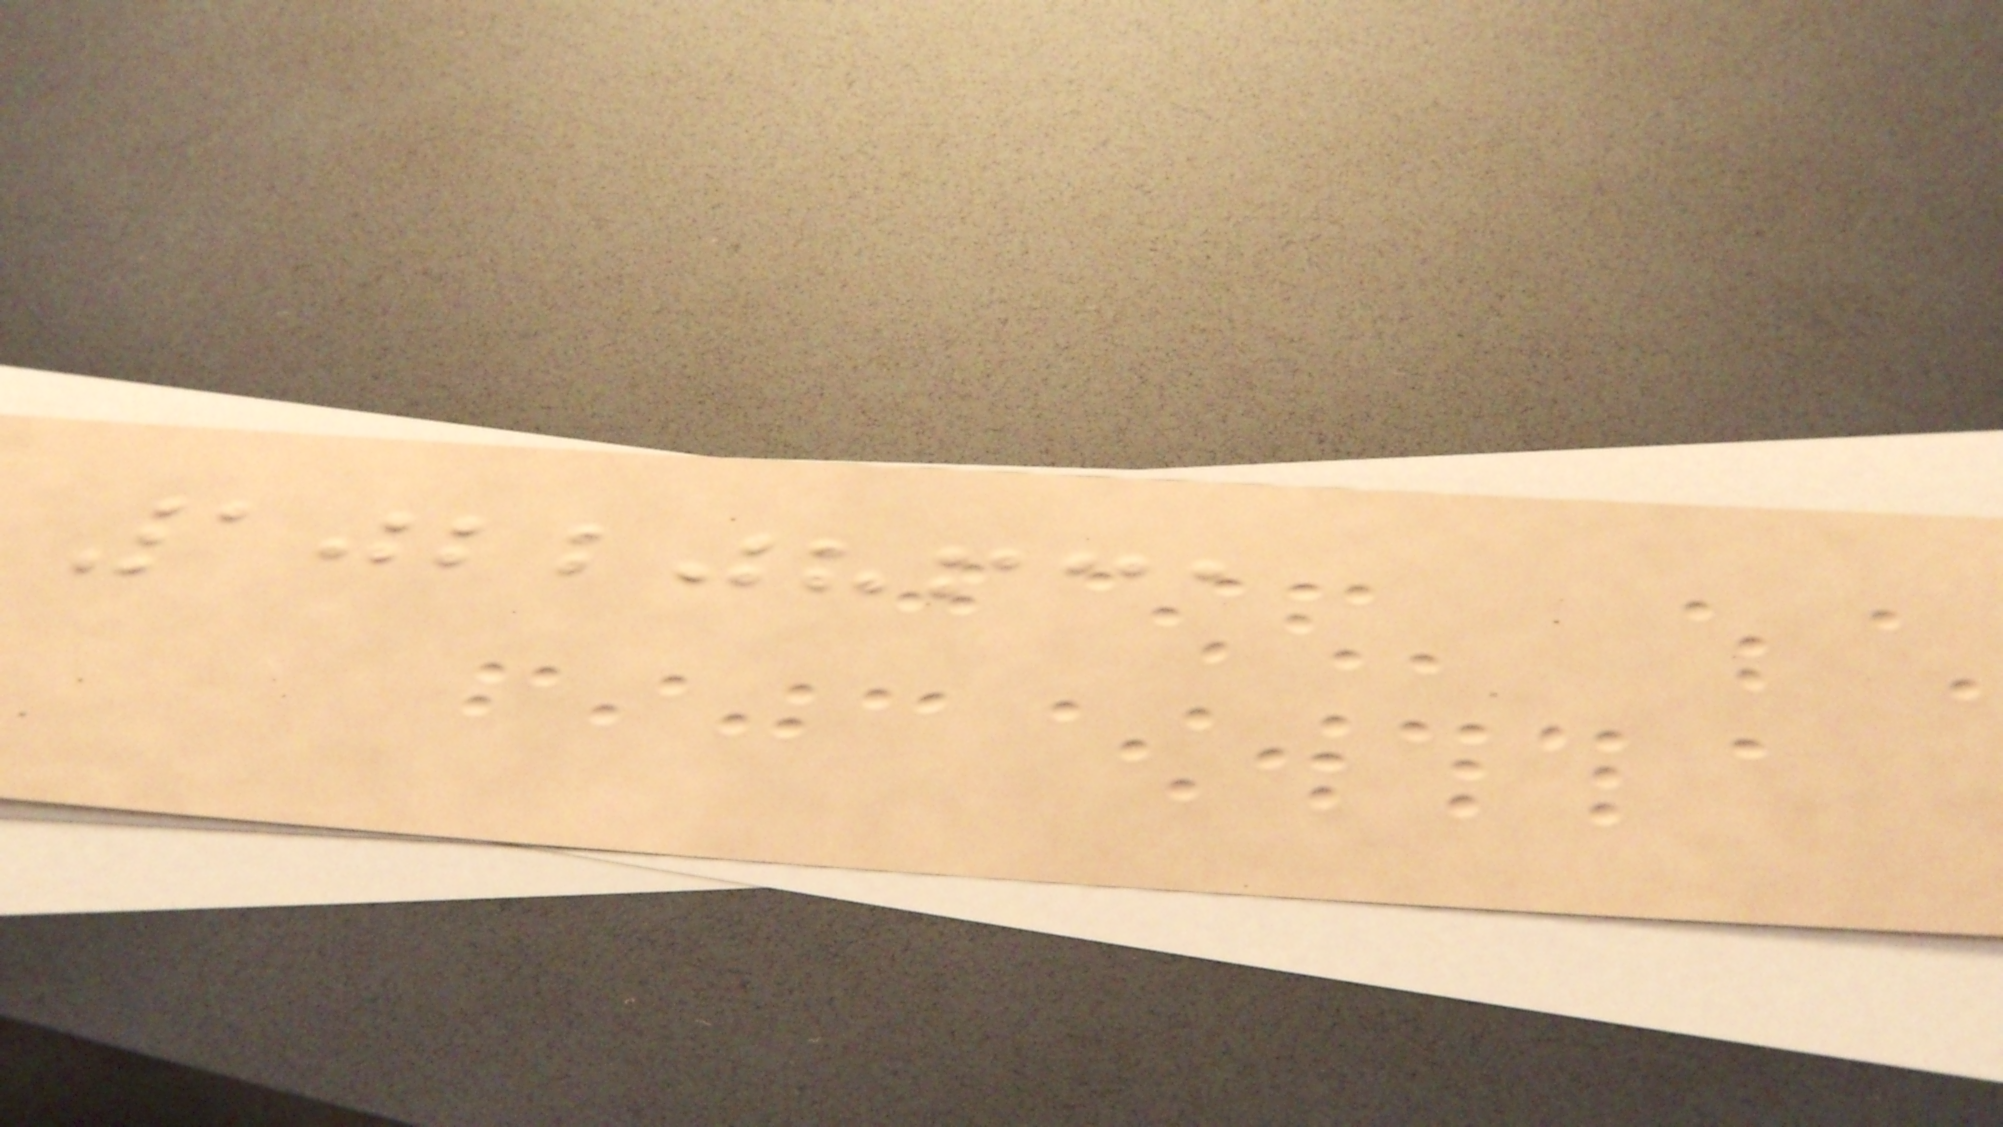102208631
